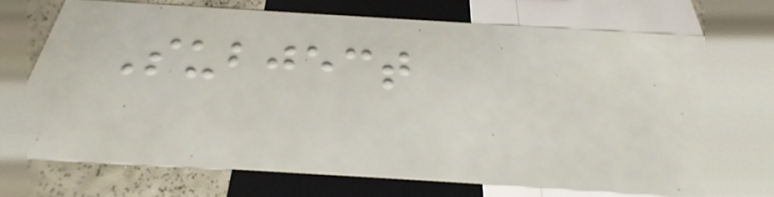Subject
